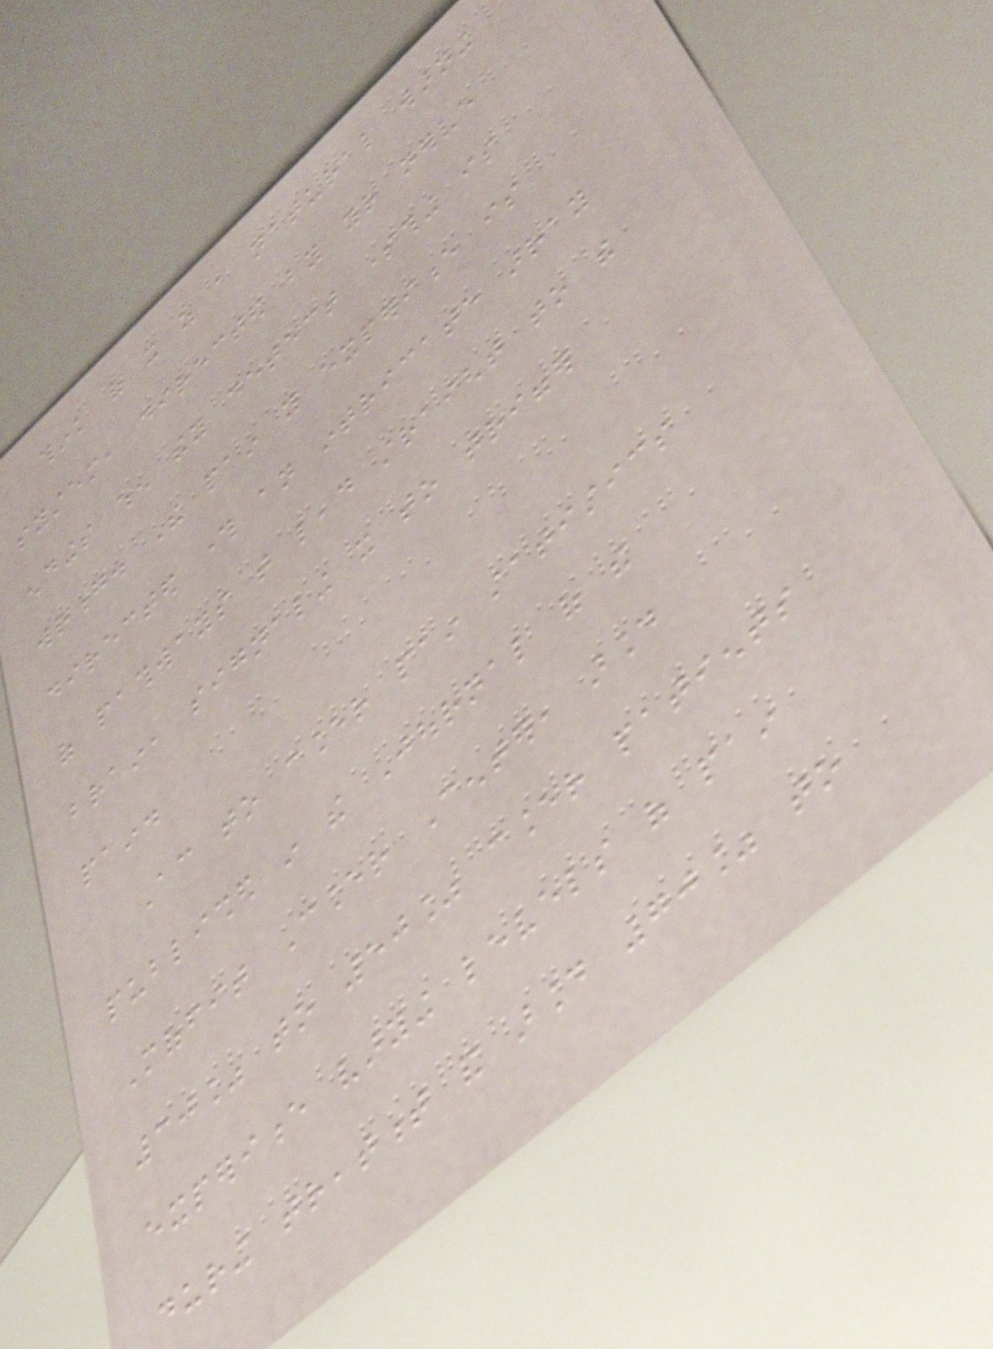think of it as a natural warning
system, directed by your nerve
endings when they detect something is
wrong. The pain you experience is
directed through an intricate array
of pathways that lead straight to the
brain, signaling it to trigger
pain.
According to cancer pain statistics
published in the Journal of the
Moffit Cancer Center, around
30% to 50% cancer patients
experience varying levels of pain
during treatment and around 70% to
